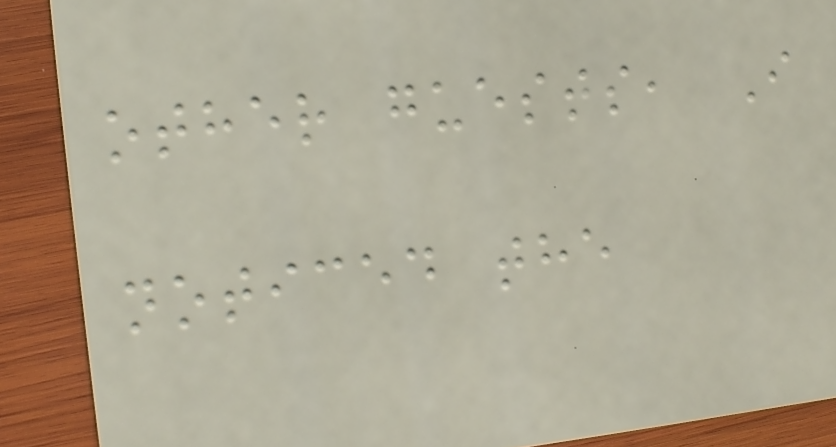other guests, I
noticed the
